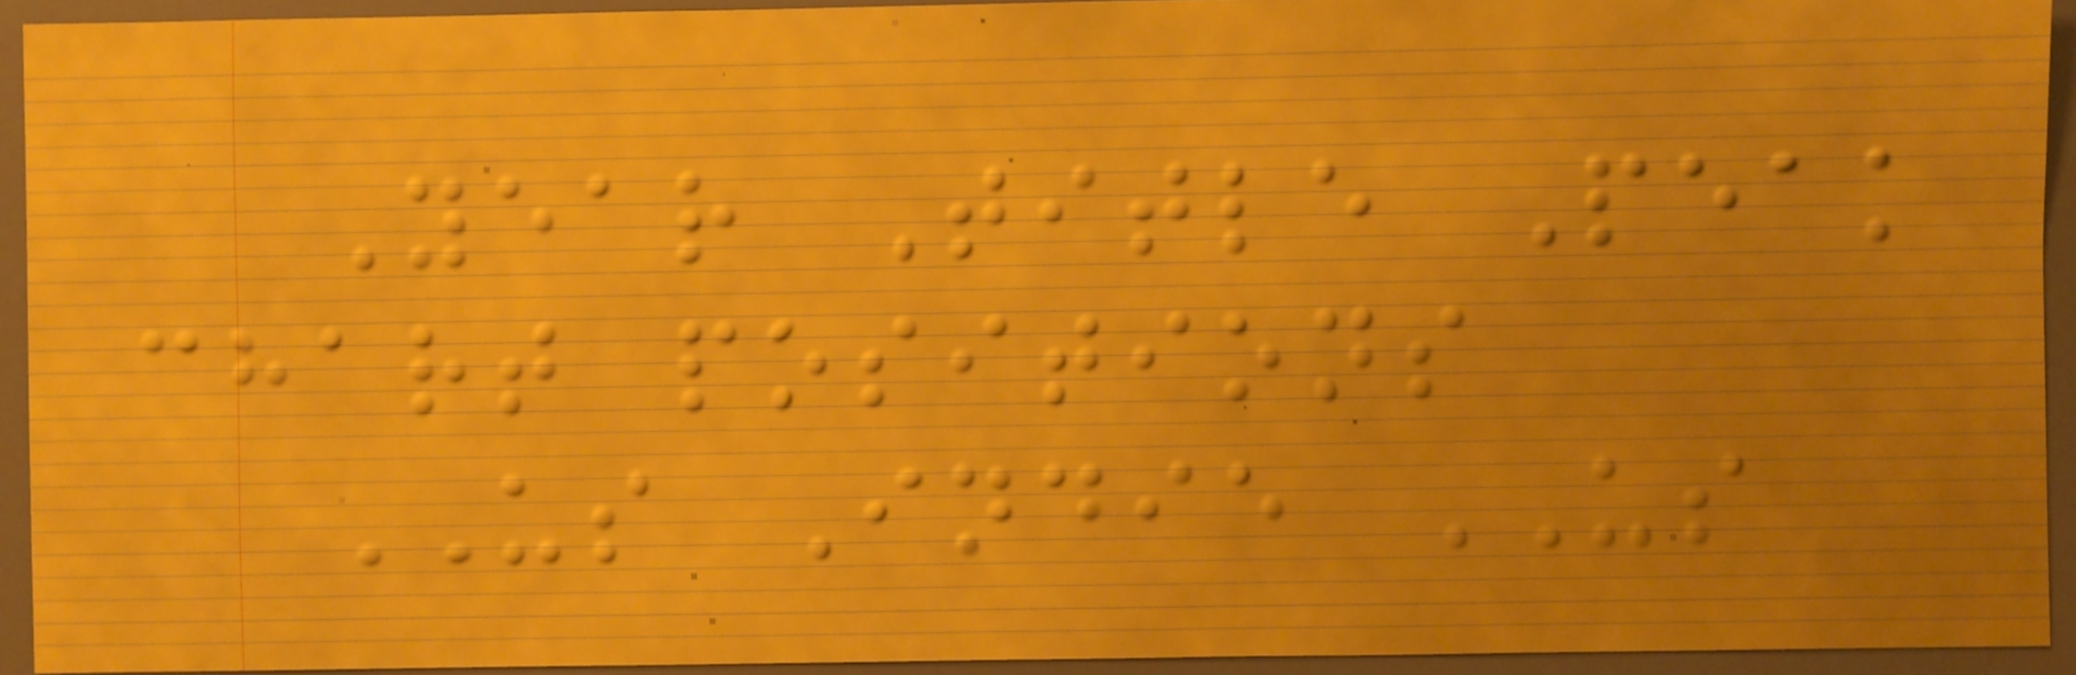Year Title Peak
chart positions
US Indie US
